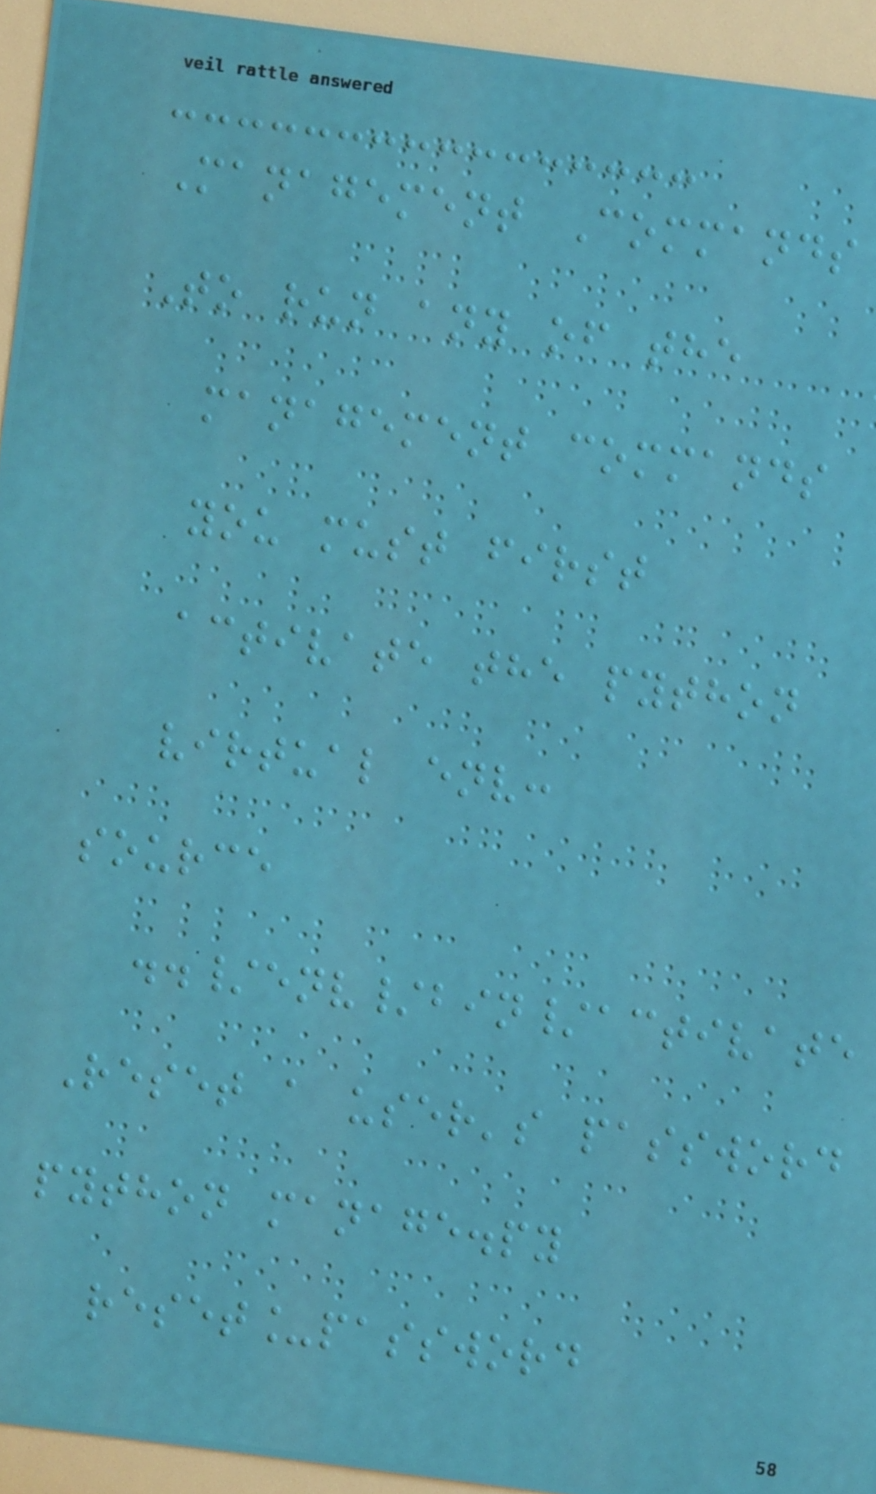Management Commands
To run any of the
management commands
you must first
activate the python
virtual env:
source
../env/bin/activate
Reset a user's password
python manage.py
reset_password
